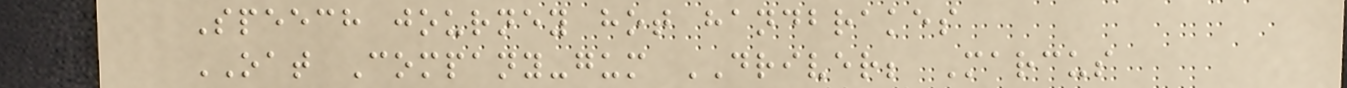Speech journey hot handbrakes
OAT Company-gum DRIVER; Marcus
